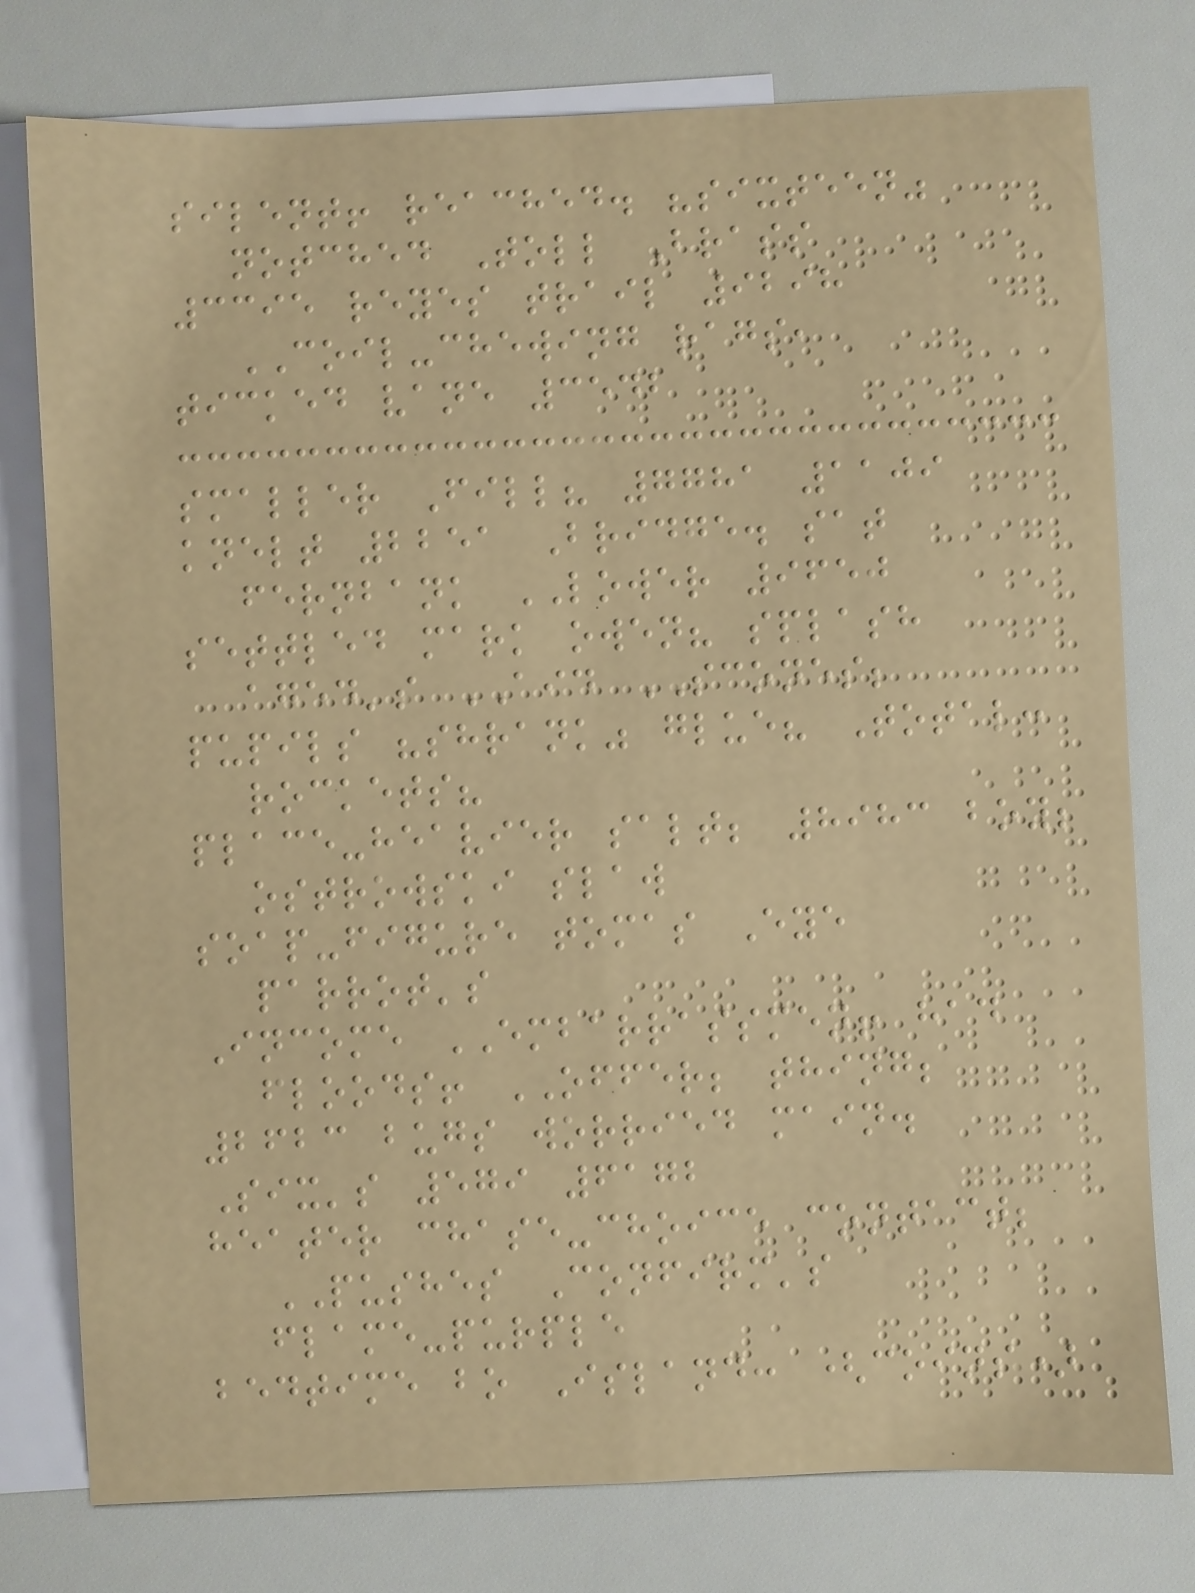silent! reached. "sixteen"
notched Toll Brass
3395 reyes trail 9298
COIL-chewing rags,
ticked vane 3542
smaller Fill? 7781 1109
knelt 2251 Bridge. sat
fernbank LOWER 9650
settled mark owen? splash
aged's AID SCONES;
pupils "shrank" glue? Total:
rockets?
place-heavier salt; 8983 boy;
ostrowski slaw
soap-figure tomas Eye
parrot's
Income EMBARRASSMEN! had
floods! OFFER; thing;
2623 bugs worried main.
Six's 579 6172
heater chase-choice contact;
PUSHES Confirm's
flame-purple
bedtime bo Island: (coins)
